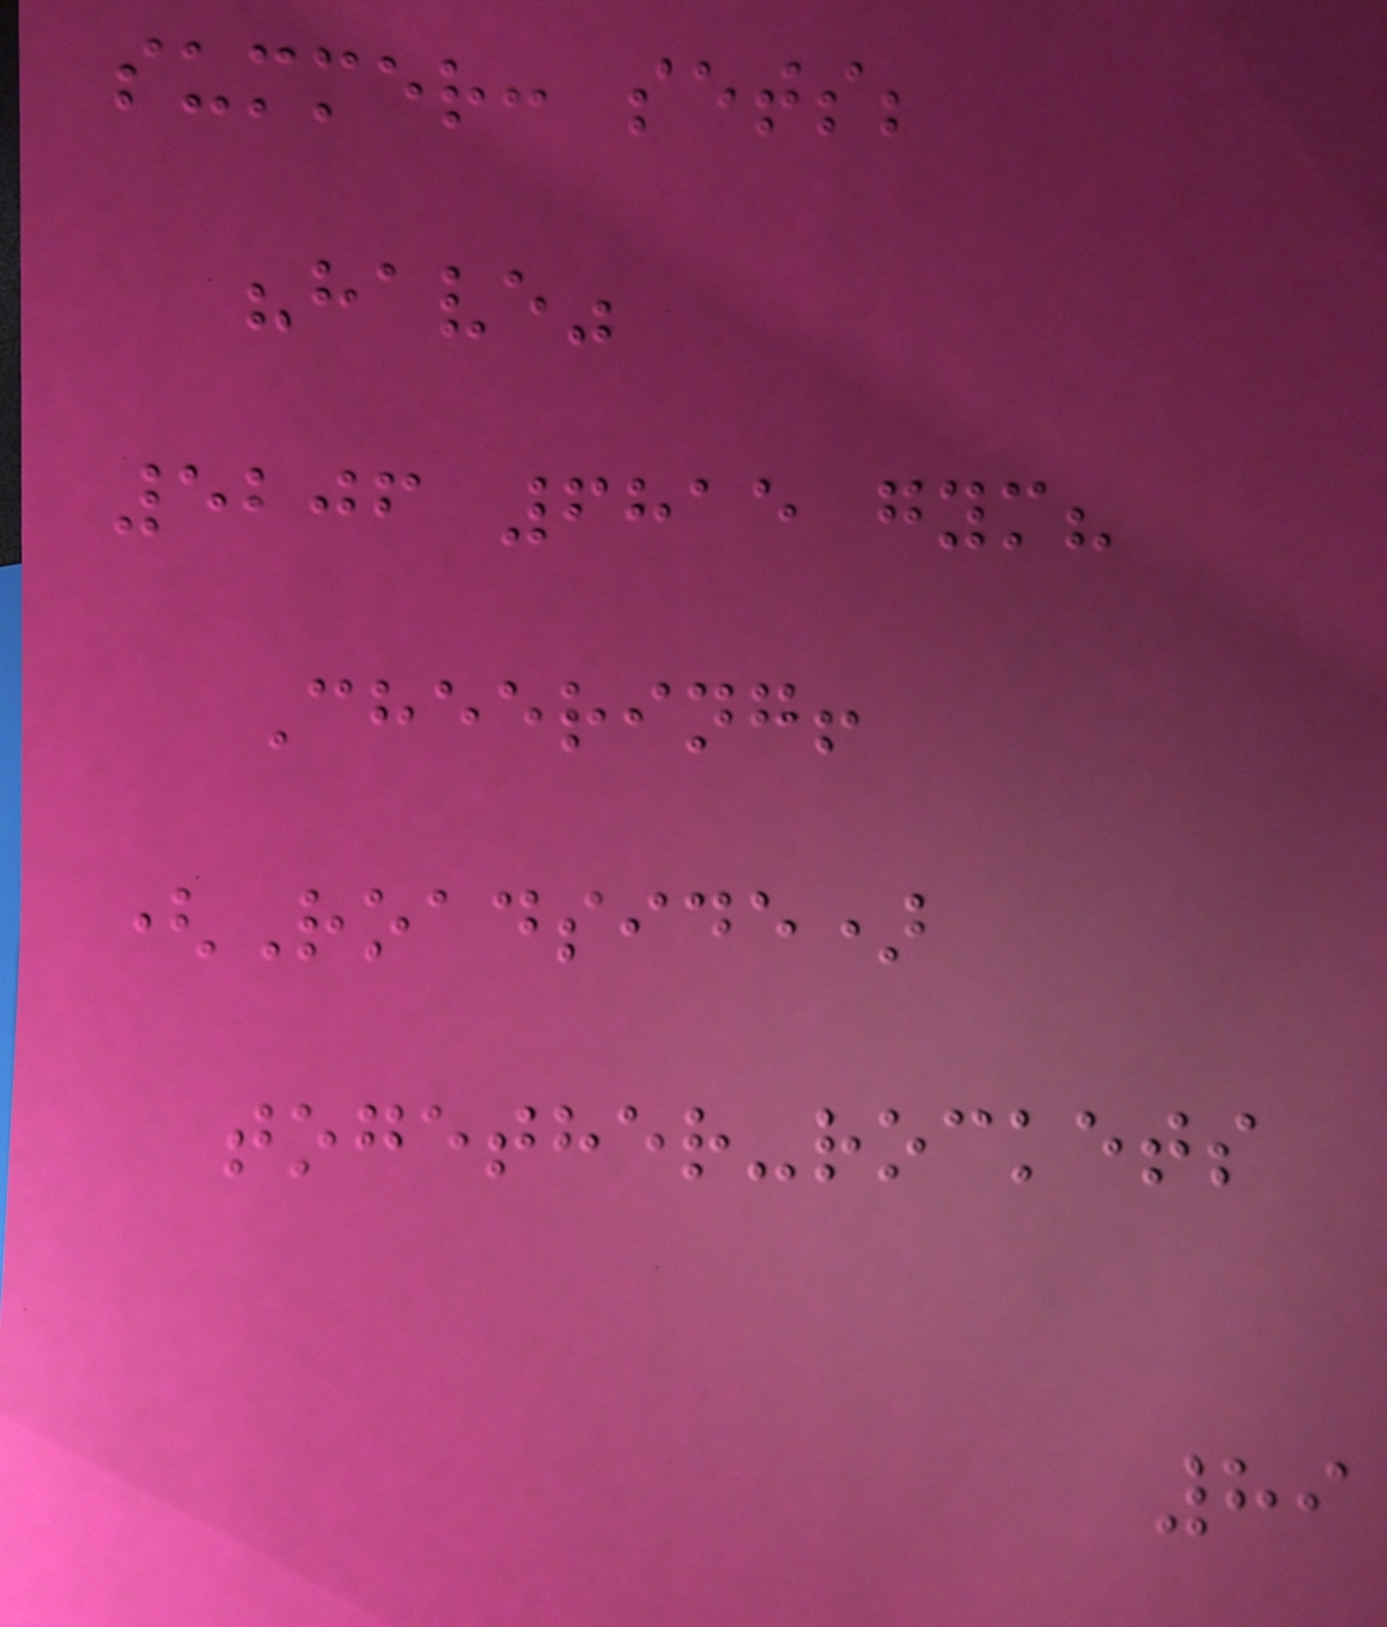summer: sets;
"have"
5206 6815 gym?
Cheering!
(Roadside)
together-rockets
89
